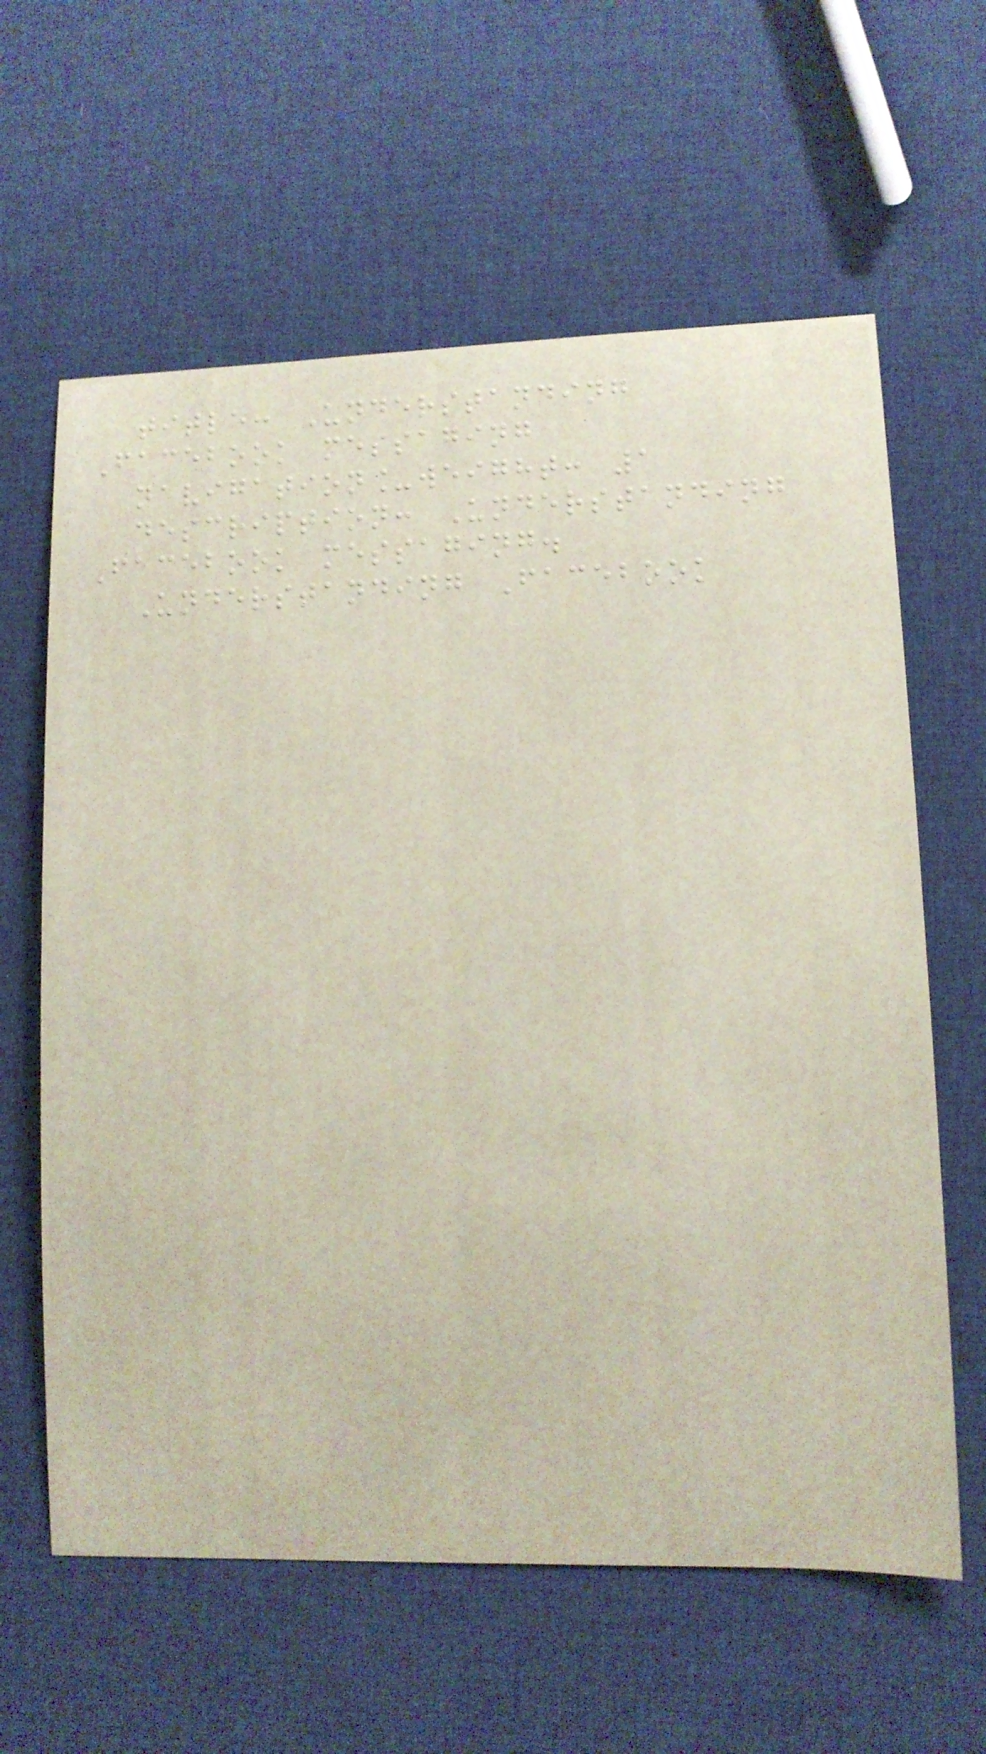title: Understanding
Facebook messaging
navigation_weight: 1
description: Understanding
Facebook messaging.
Understanding Facebook
